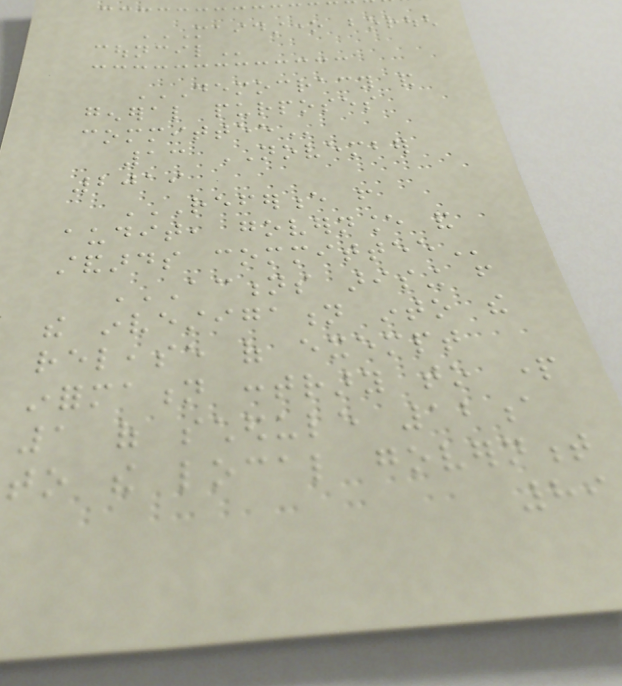MAIDSTONE BOROUGH
COUNCIL
DEMOCRACY AND
GENERAL PURPOSES
COMMITTEE
13 NOVEMBER
2019
REFERENCE FROM
AUDIT, GOVERNANCE AND
STANDARDS COMMITTEE
ACTIONS ARISING FROM
THE INVESTIGATION INTO THE
RELEASE OF EXEMPT
INFORMATION CONTRARY TO PART
1 OF SCHEDULE 12A
TO THE LOCAL GOVERNMENT
89
